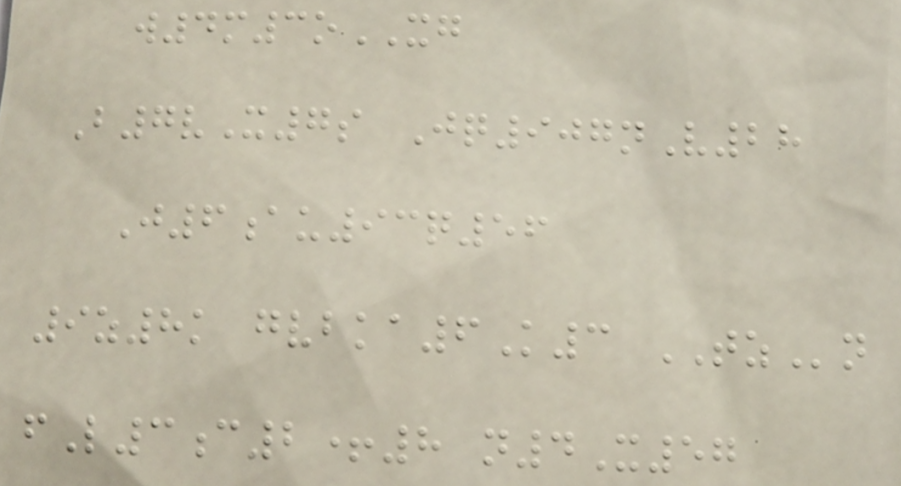w4m3oXG
B7vX7s Jq907nV28
J6au93q56
9z8k gvbka6K3 TZn
fL3c2+8 n4X57
